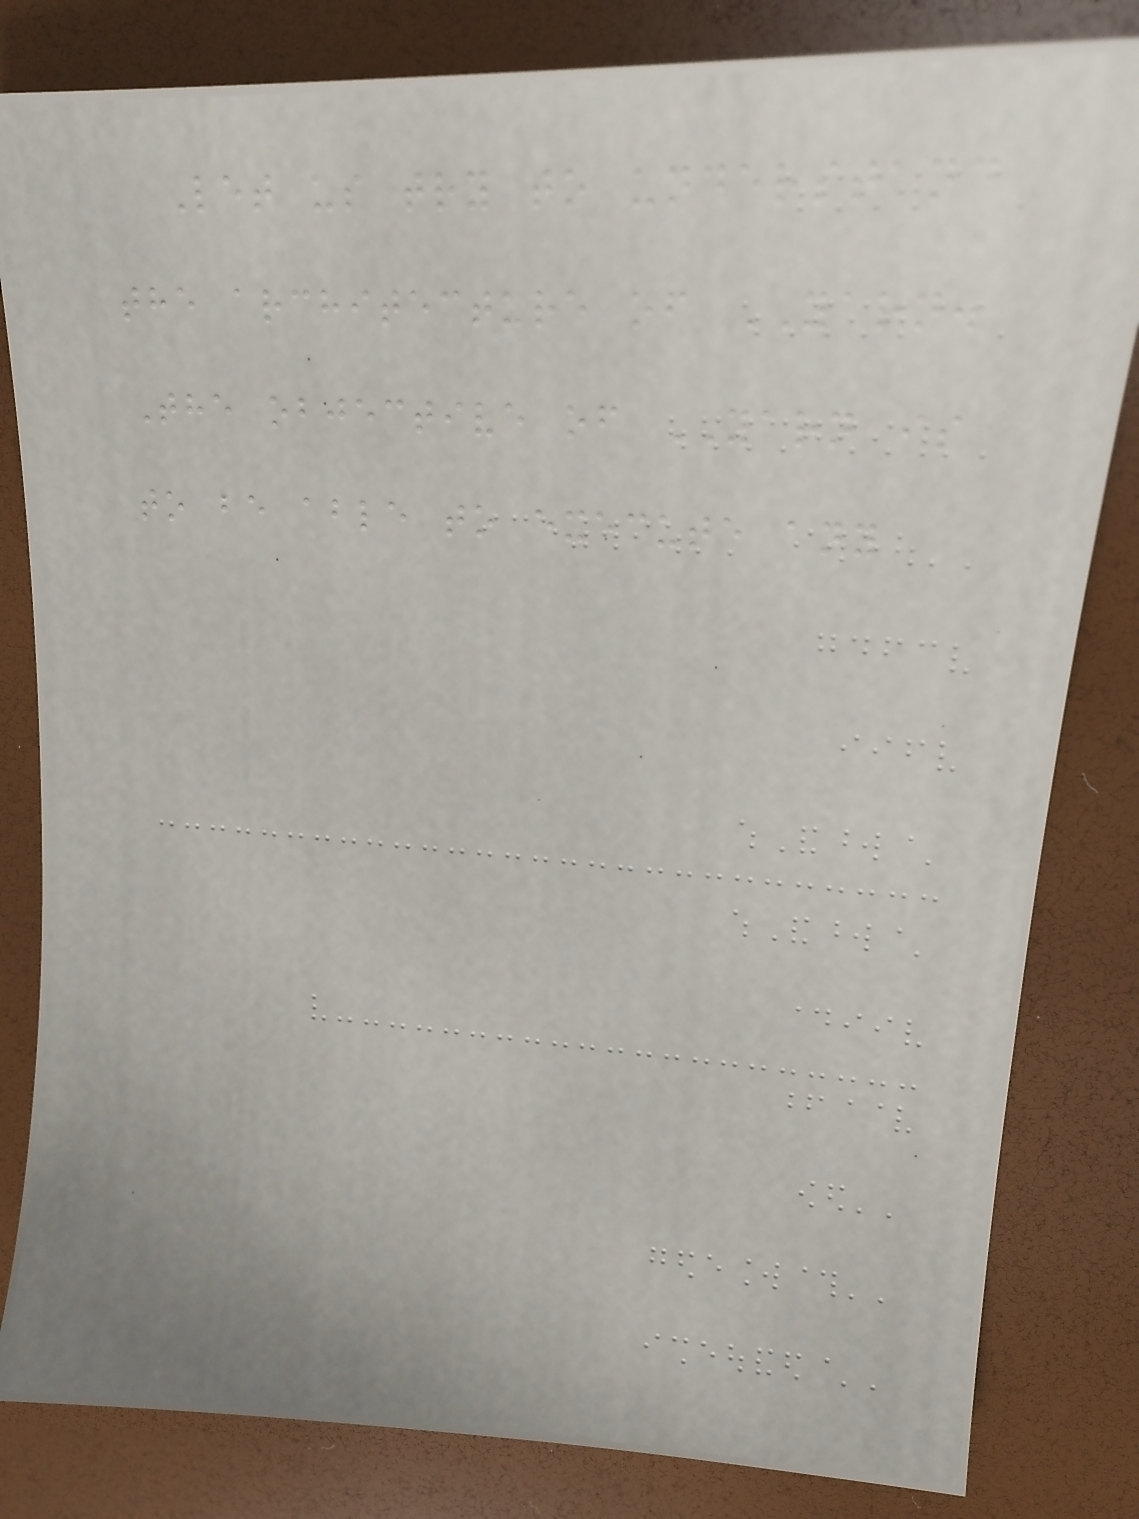Let us try to understand
the architecture of YARN.
The objective of YARN is
to be able to execute any
